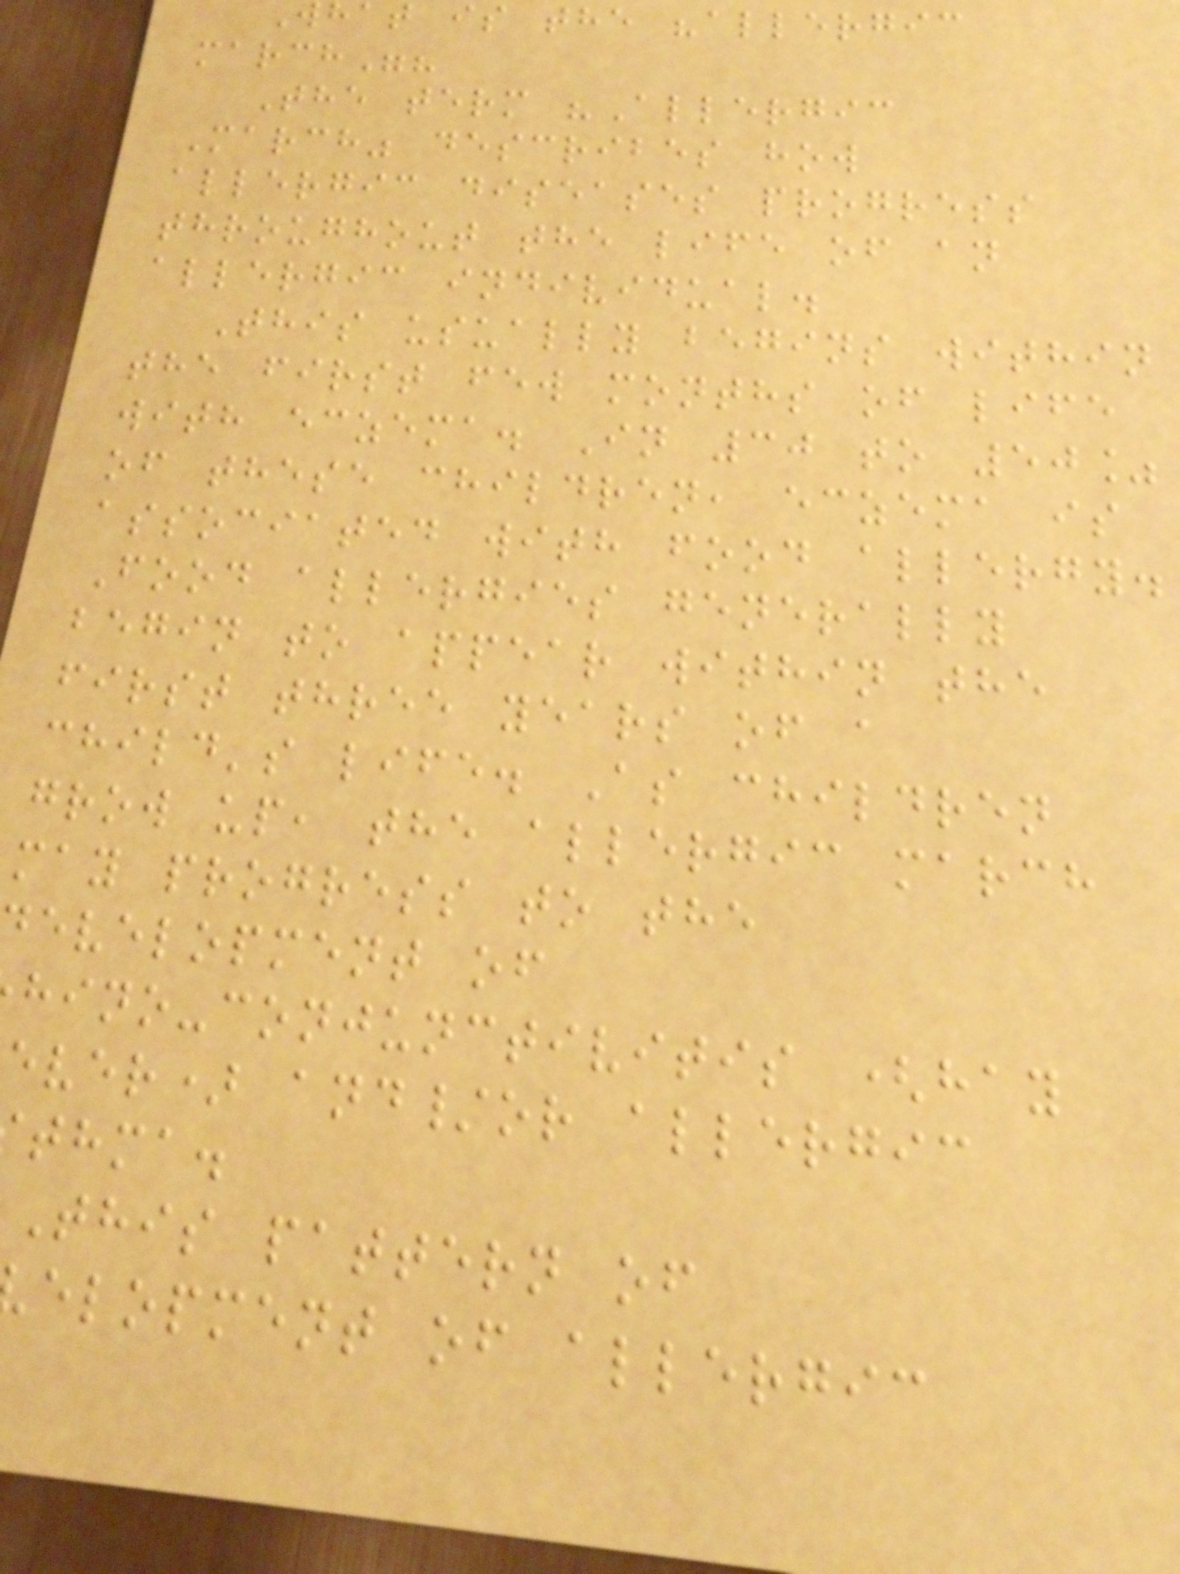hat is the "allergic
march"?
The term "Allergic
March" describes how
allergic diseases progress
throughout the life of an
allergic individual.
This usually begins within
the first few months of life
with eczema. In 30 to 50%
of these children, eczema is
associated with food allergy.
Food allergies generally
begin to appear within the
first three years of a
child's life. As children
grow up, the allergic march
may progress to the
evelopment of
hino-conjunctivitis (hay
ever) and/or allergic
thma.
This pattern of
elopment of allergic
